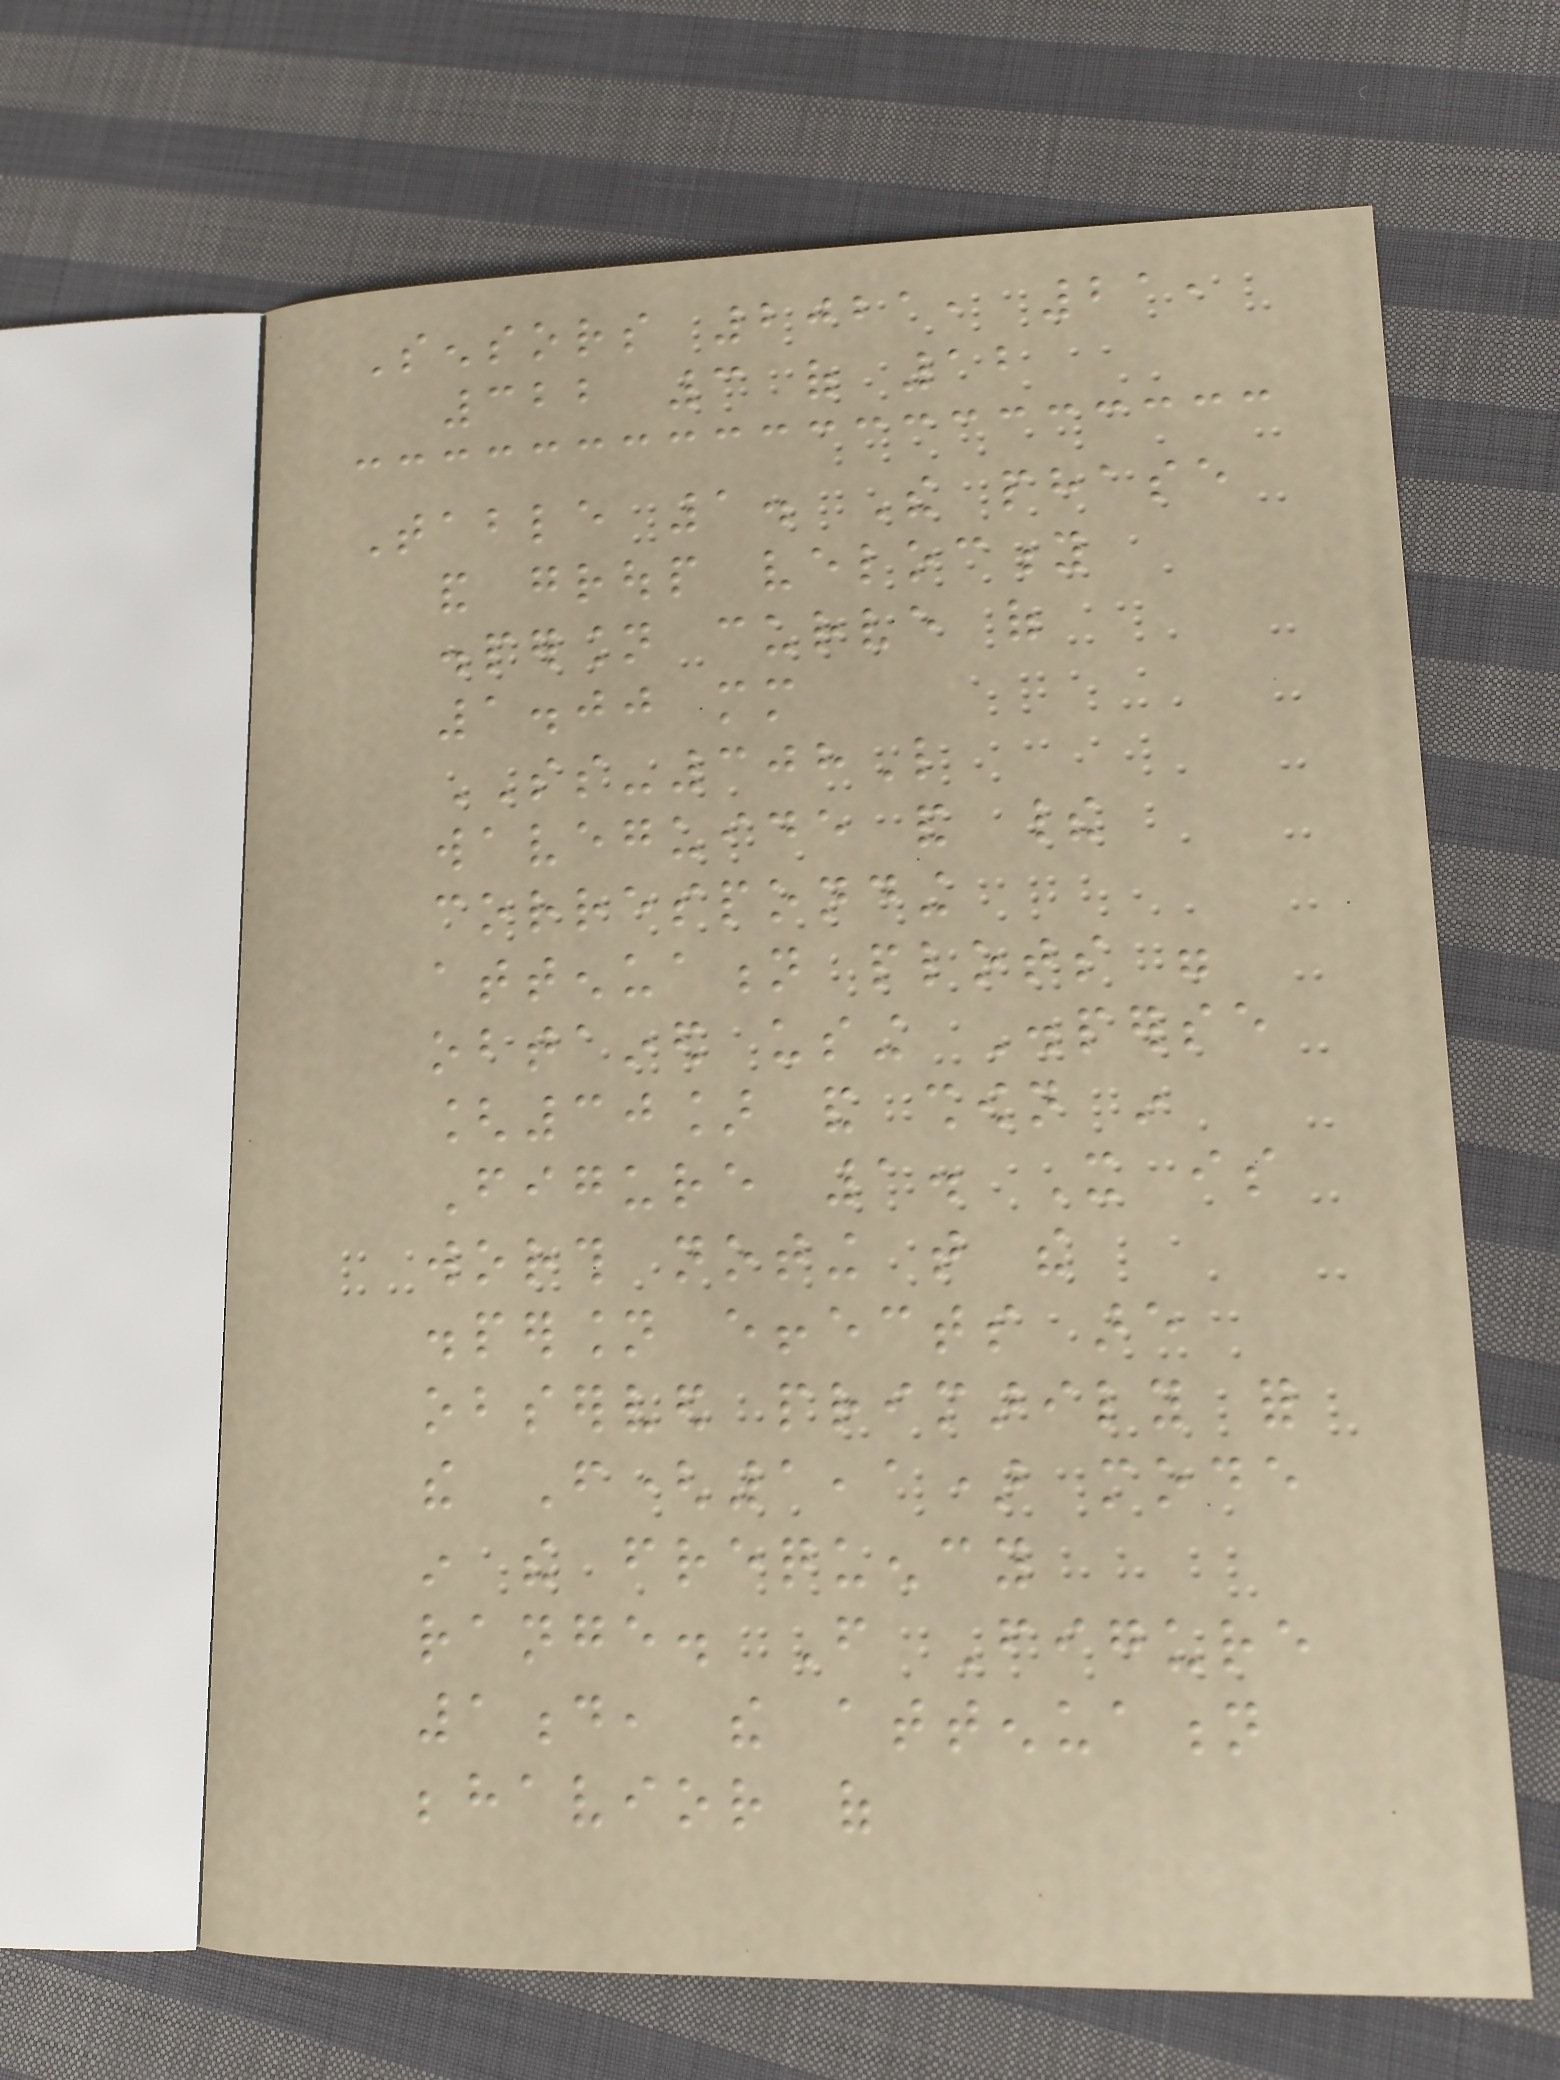Sensors 2021, 21,
322 3 of 12
Table 1. The phase
and group velocity
dispersion curve of
1.00 mm
SS-308L
waveguide and their
corresponding
attenuation plots were
obtained using Disperse
[30] and shown in
Figure 1. It is
worth noting that the
dispersion effects are
observed primarily for
the F(1,1) mode
in the frequency
range. From Figure
1d, the attenuation
behavior of
